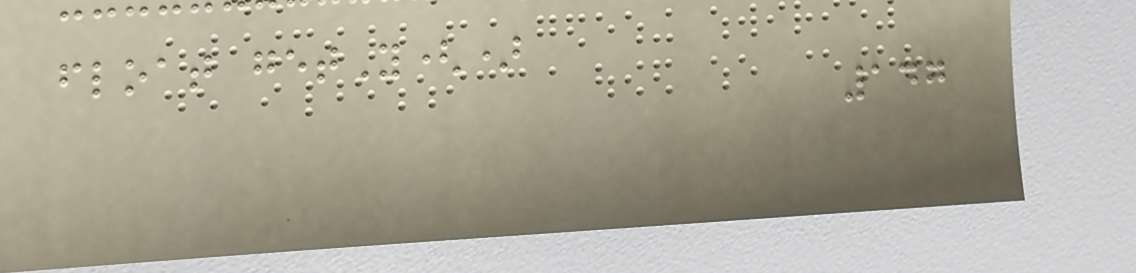float getY()
147
